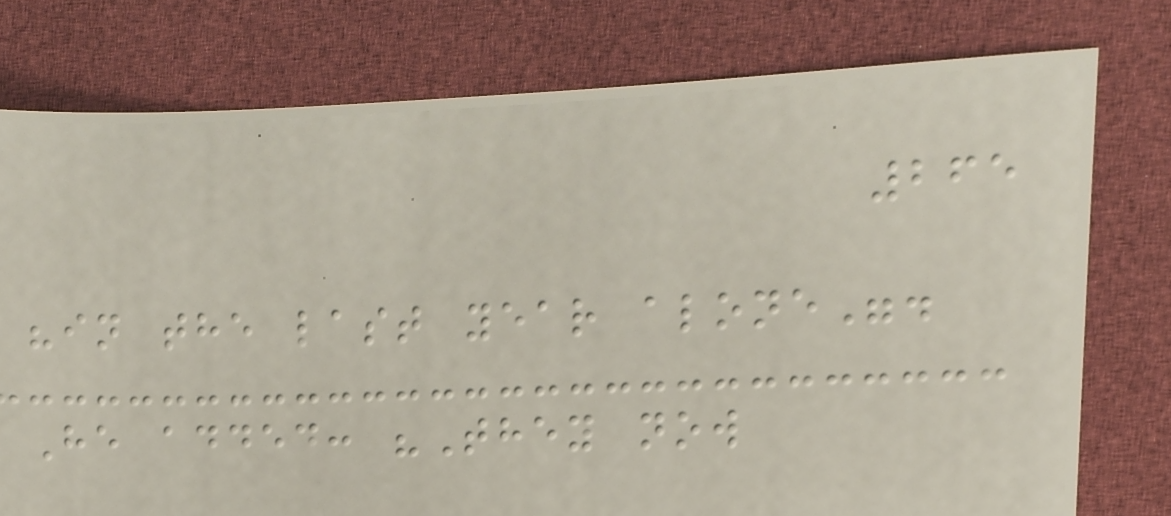265
"in the last year alone".
He added: "They now
